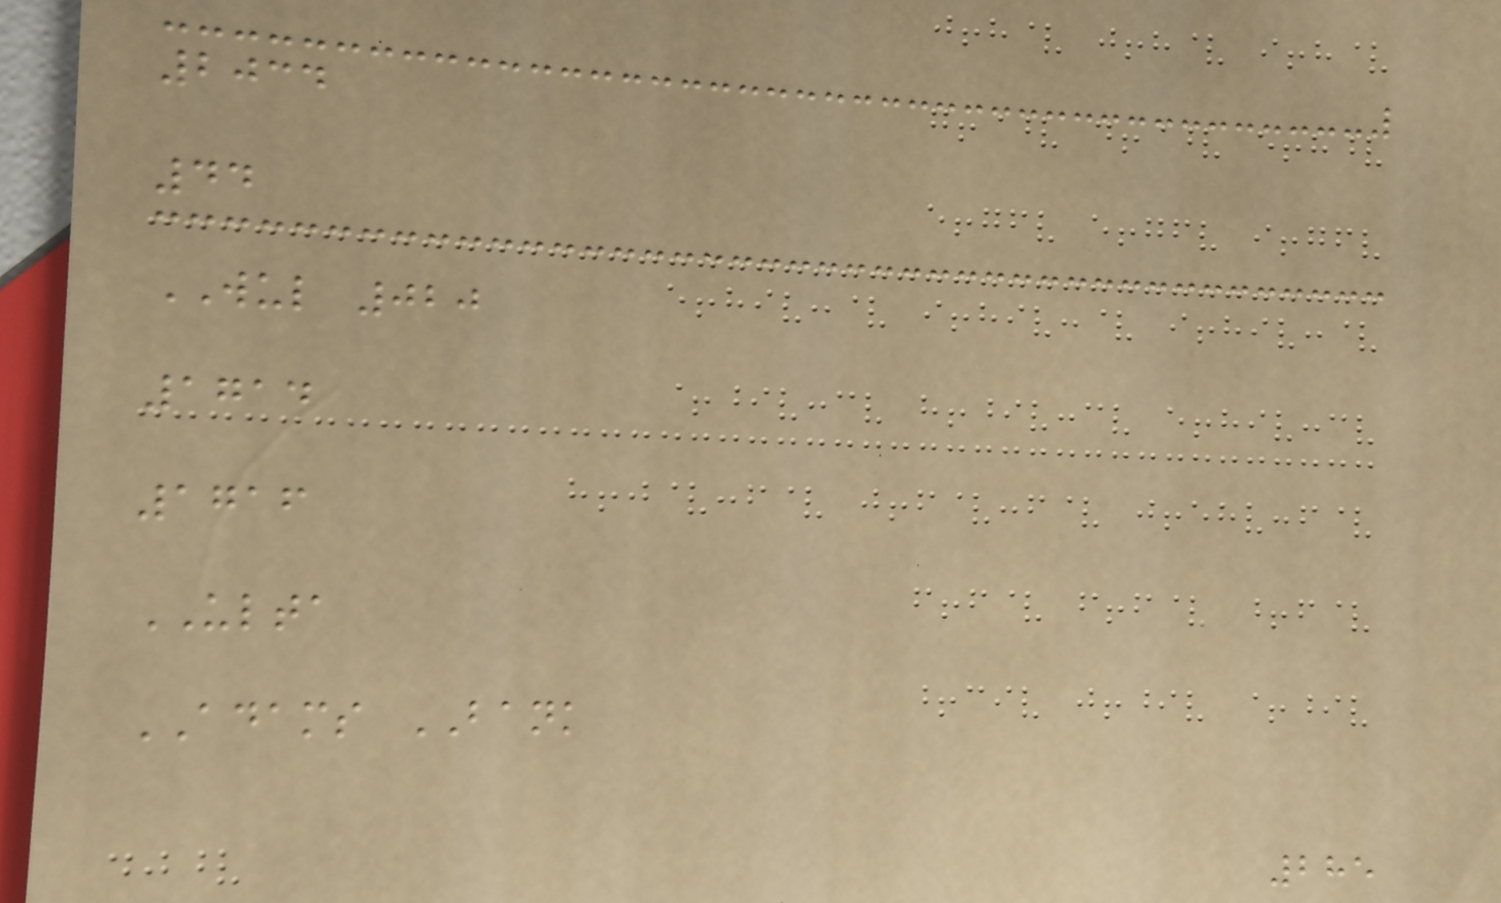2034
44
WUL 020
1714
1716
ULTA
ADAMS BANK
285
